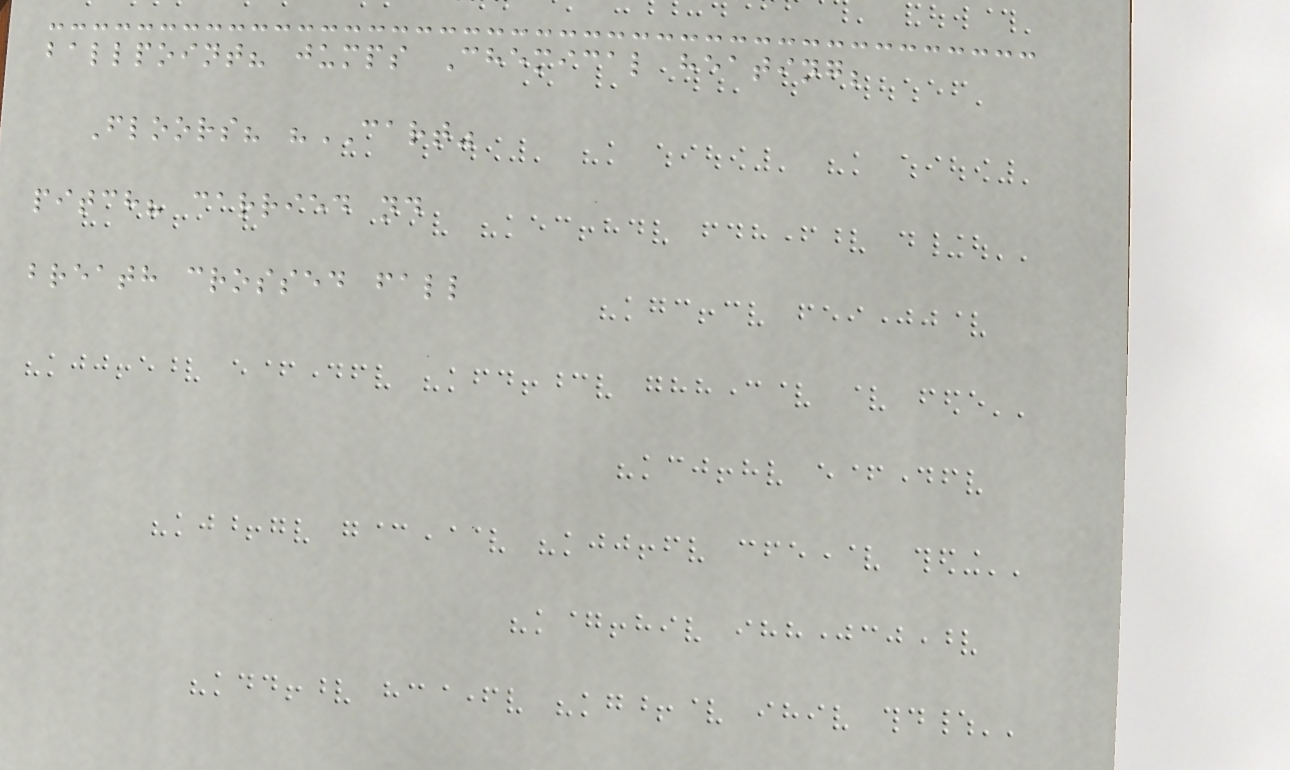ballpoint? jumps Chemical heating;
Floors? "CART"
pitch? carried nd
breath crossed fall
